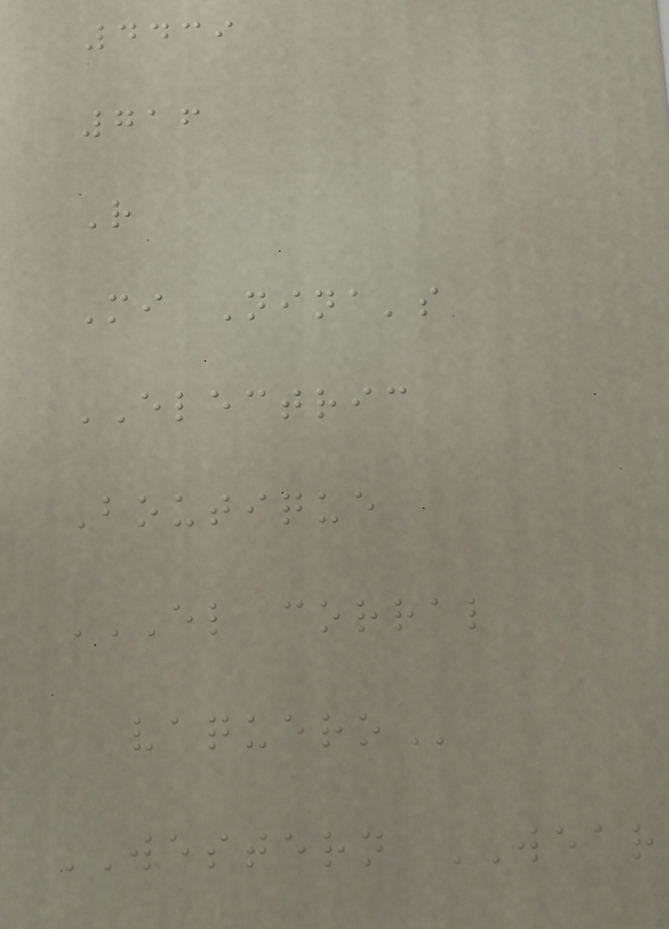4439
716
R
Mi Nina's
ELECTRIC
Boutique
EL CORRAL
VAQUERO
WESTERN WEAR
